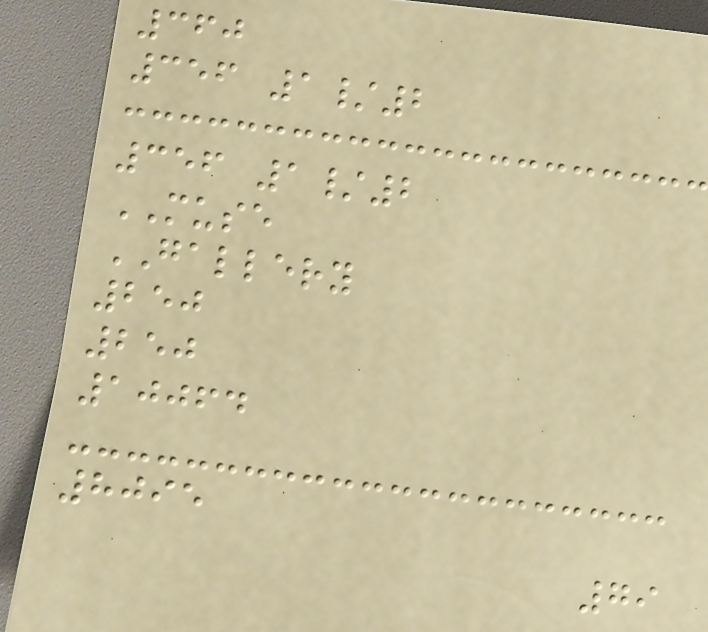360
356 1/2
356 1/2
MUSE
GALLERY
250
250
10064
8095
79
